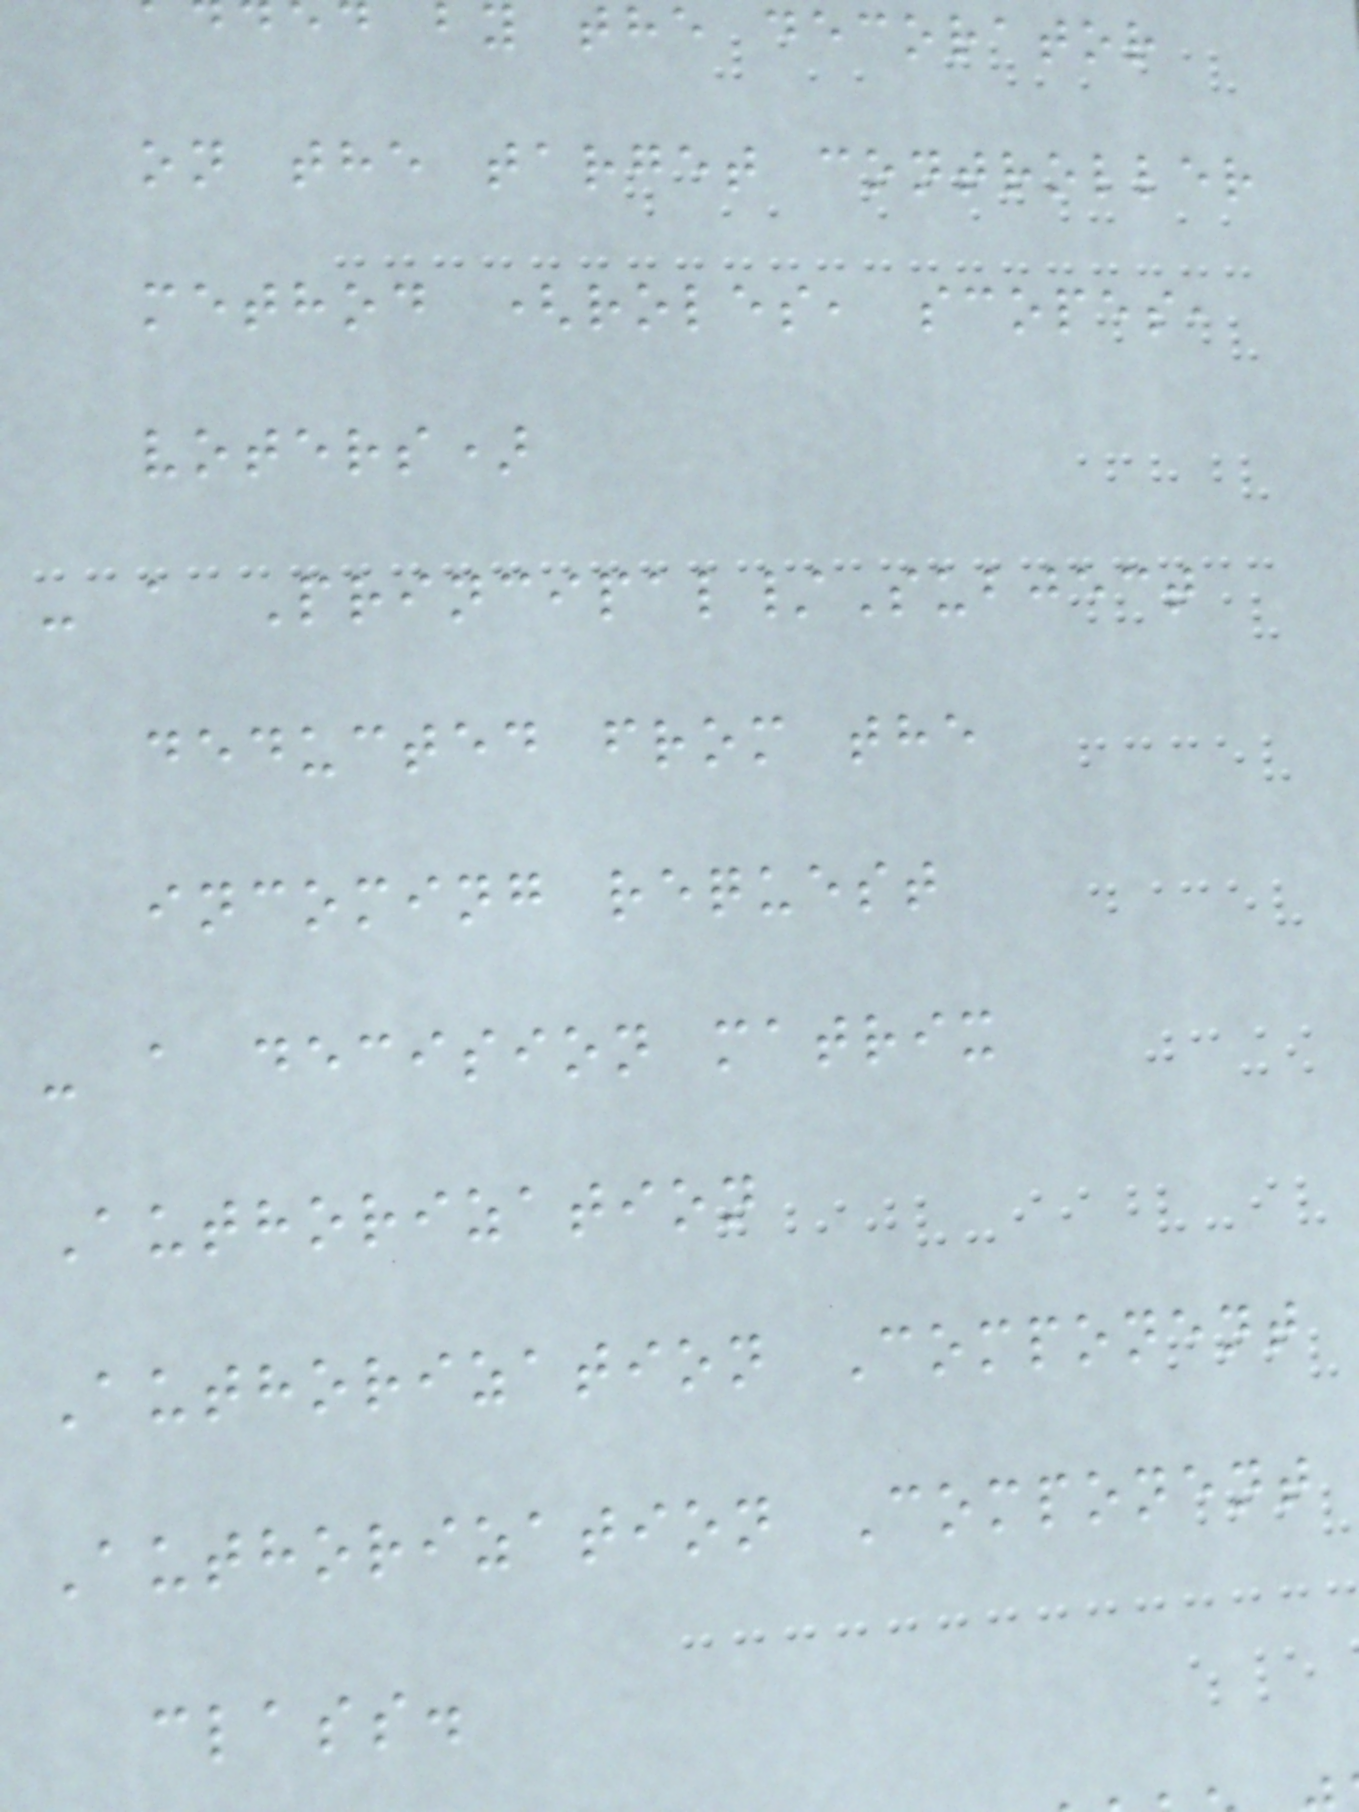by the decorator
on the target controller
method (roles, scopes,
voters)
- a Principal/Subject
deducted from the
incoming request
- a decision matrix
Authorization
Authorization Component
Authorization Component
class.
